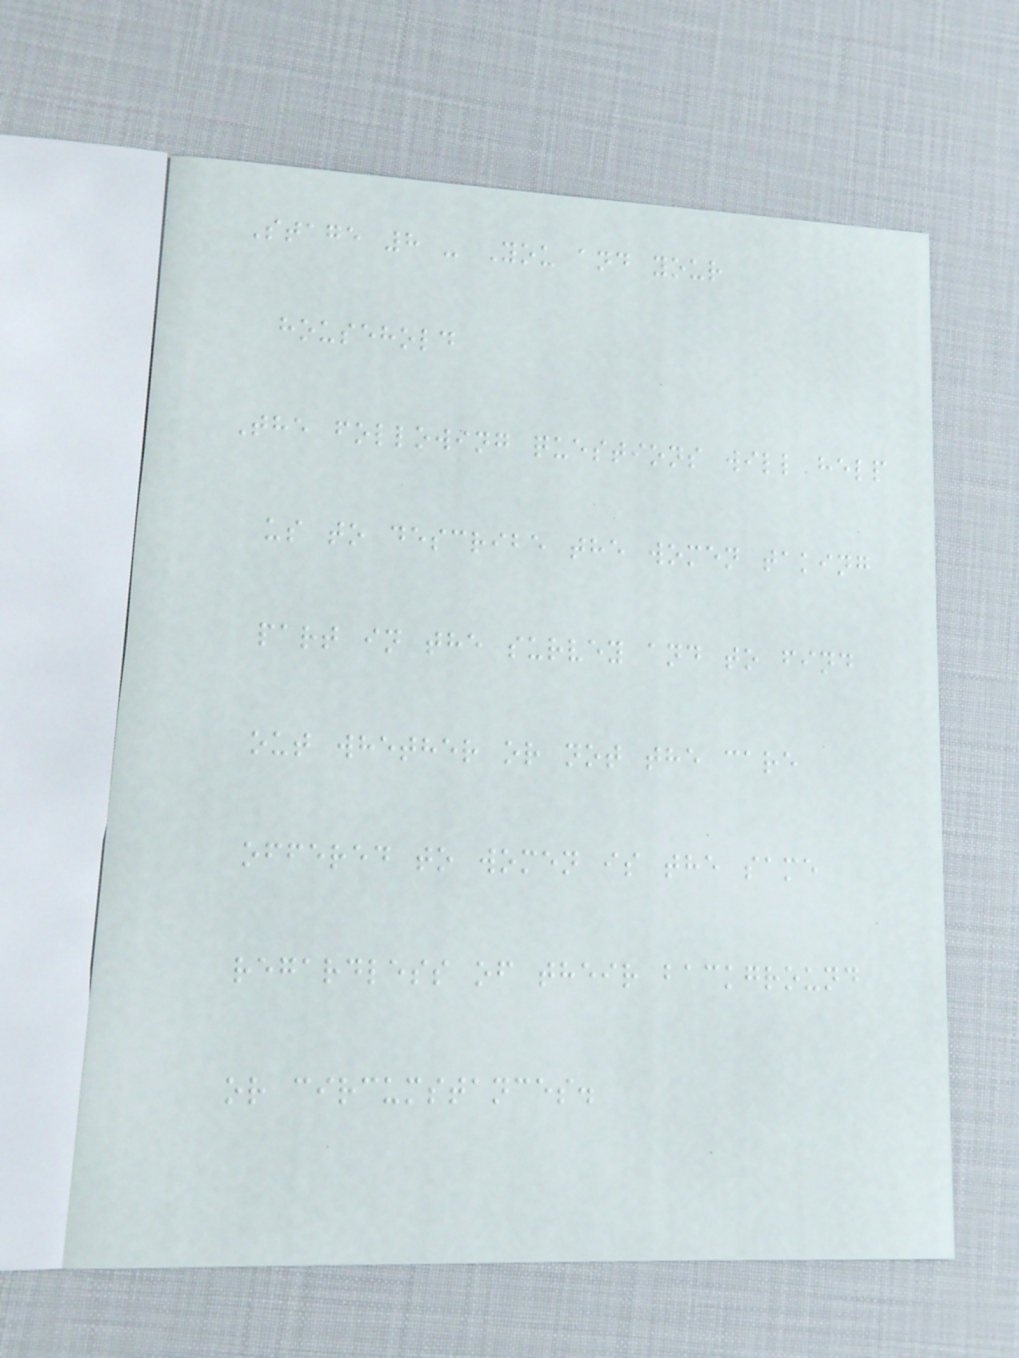Stage 8 - You and your
household
The following questions will help
us to describe the women taking
part in the survey and to find
out whether or not the care
offered to women is the same
regardless of their background
or circumstances.
